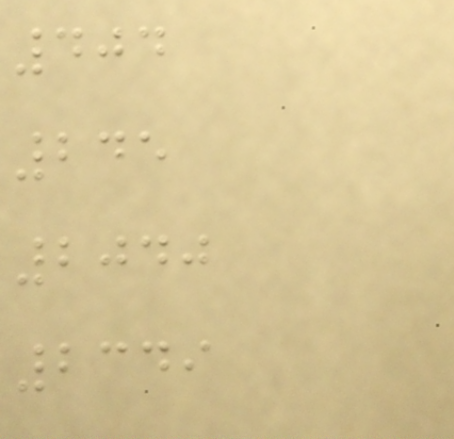404
245
2040
2349
